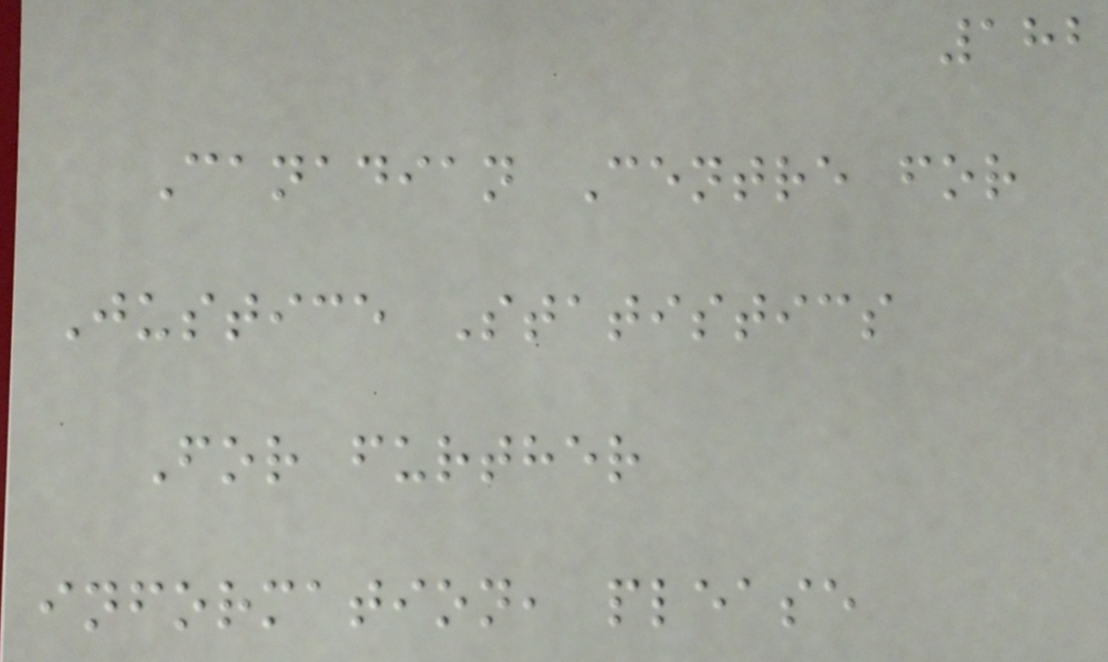182
Canadian Centre for
Justice Statistics
For further
information, please
